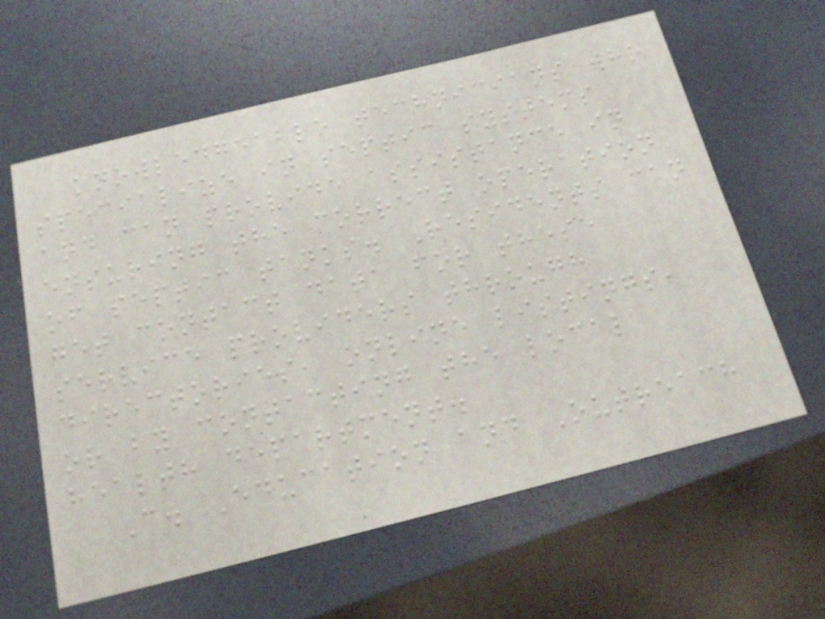knowledgeable technicians who
specialize in septic systems
and can provide assistance in
ensuring the correct operation
of septic tanks. Residents can
get contact data for these
service providers through
directories, online listings,
or by contacting the local
health department.
C. Education and Outreach
